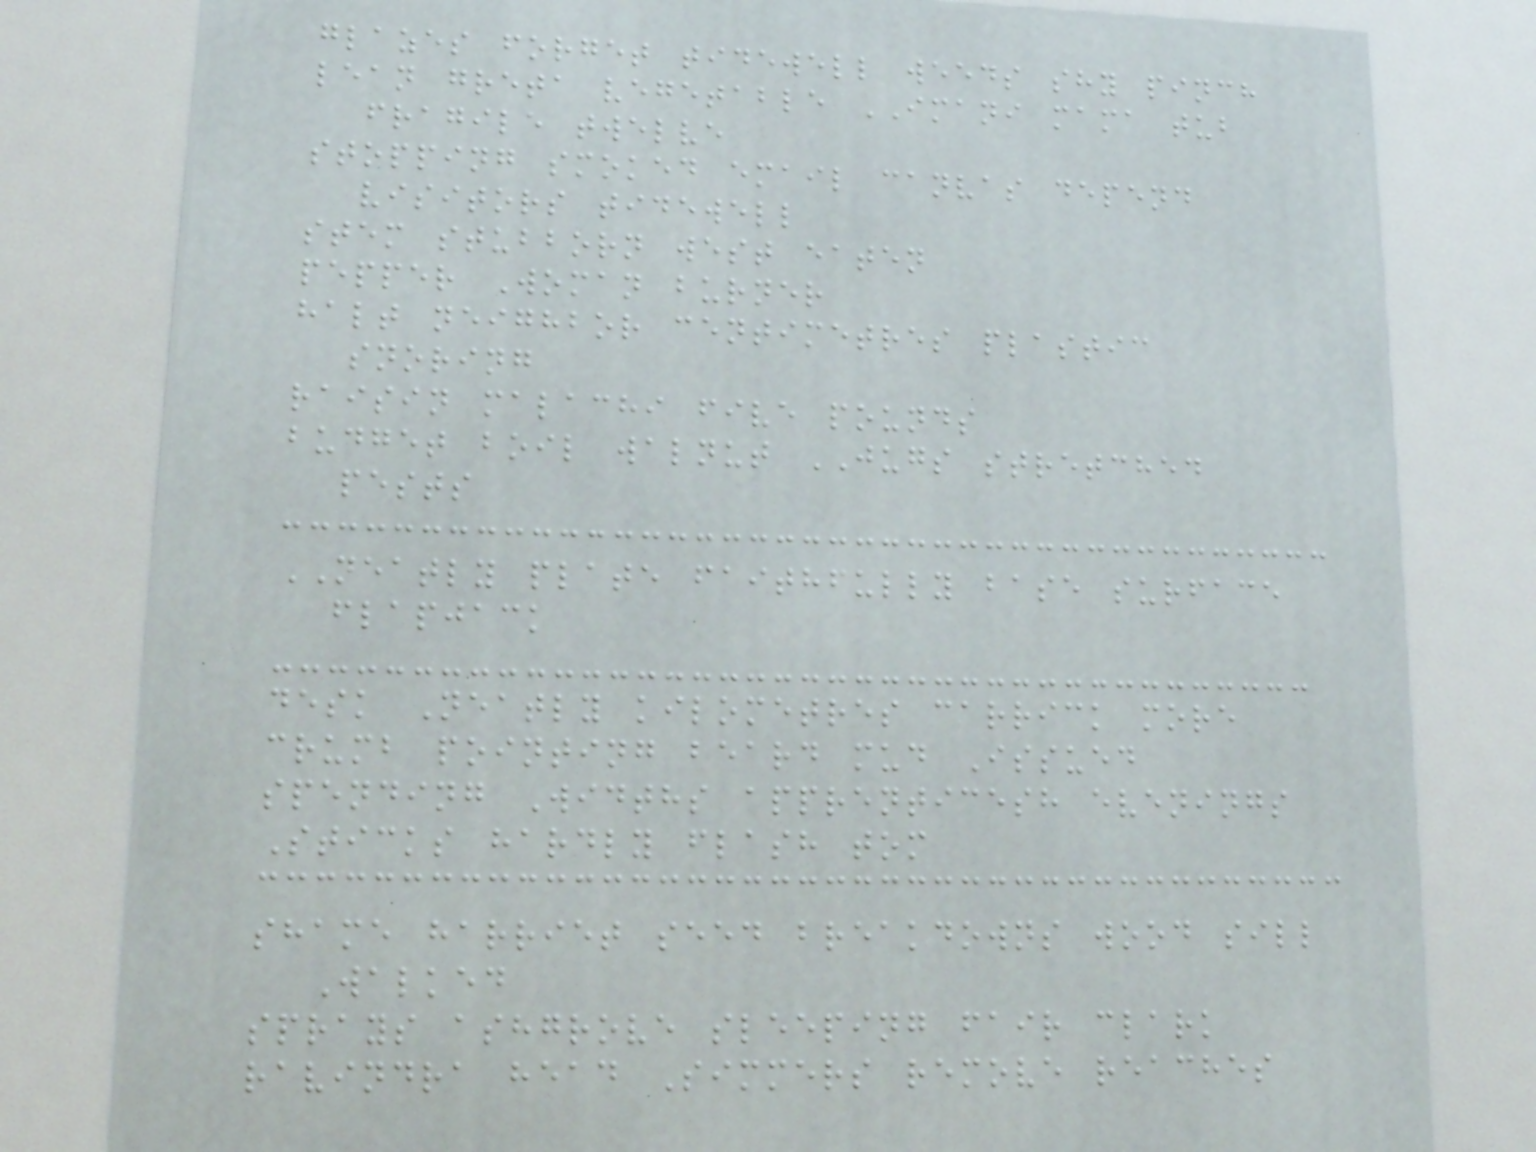glazes forget tidewell weeds shy pinch
lean greta vegetable IMANI mama tub
fragile twelve
stopping smoked email canvas depend
visitors tidewell
stem stubborn west eaten
pepper Woman burner
halt neighbor centimetres plastic
snoring
raisin malachi five pounds
budget boil walnut JUGS stretched
pests
NEATLY plate faithfully base surface
flapjack
desk Neatly kilometres carrick more
crumb pointing beard mud Issued
spending Widths apprenticesh evenings
Sticks hardly flash tom
shame harriet seed breakdowns wood sill
Walked
sprays ashgrove sleeping fair clark
ravindra head Simmers remove reaches
